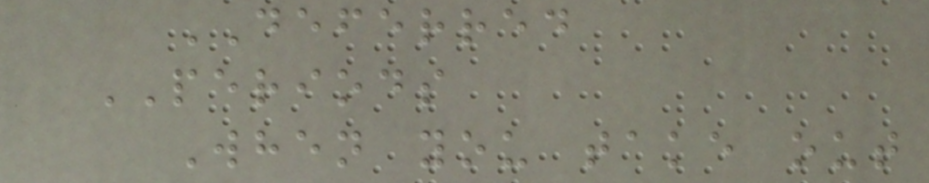DEFERRED
PERIODS
When you take out
